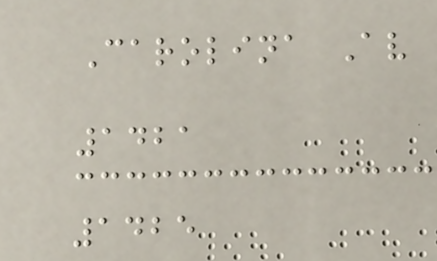Carolina Av
1421
1425
